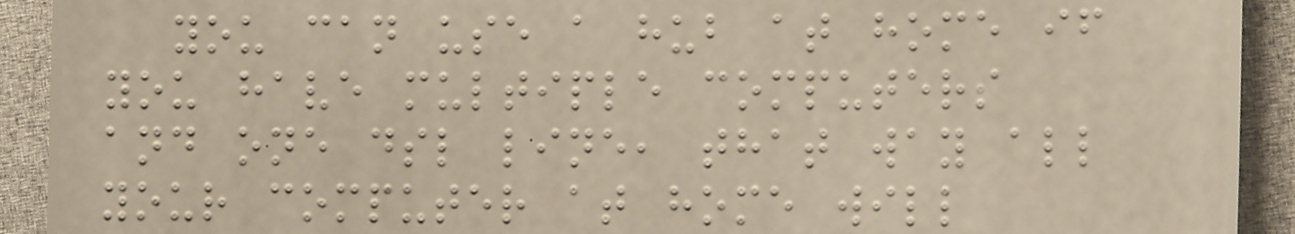you can use a hub at home if
you have multiple computers
and one dsl line, that way all
your computer at home will
